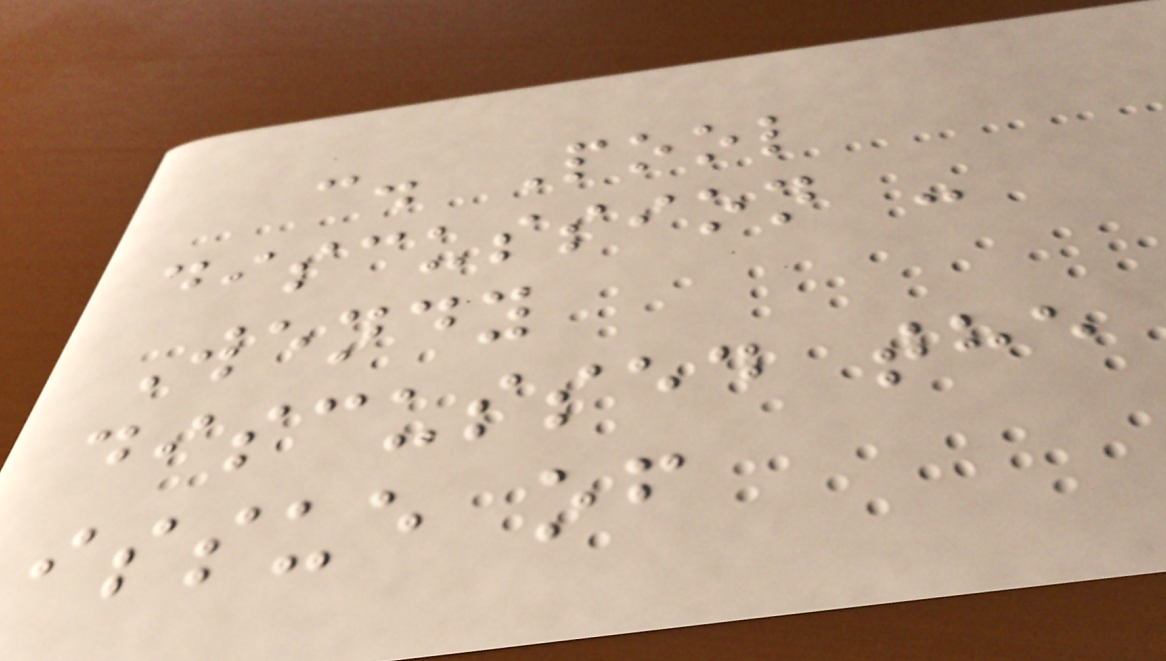c. Pool
discussion -
Wendy
discussed the
issue of
